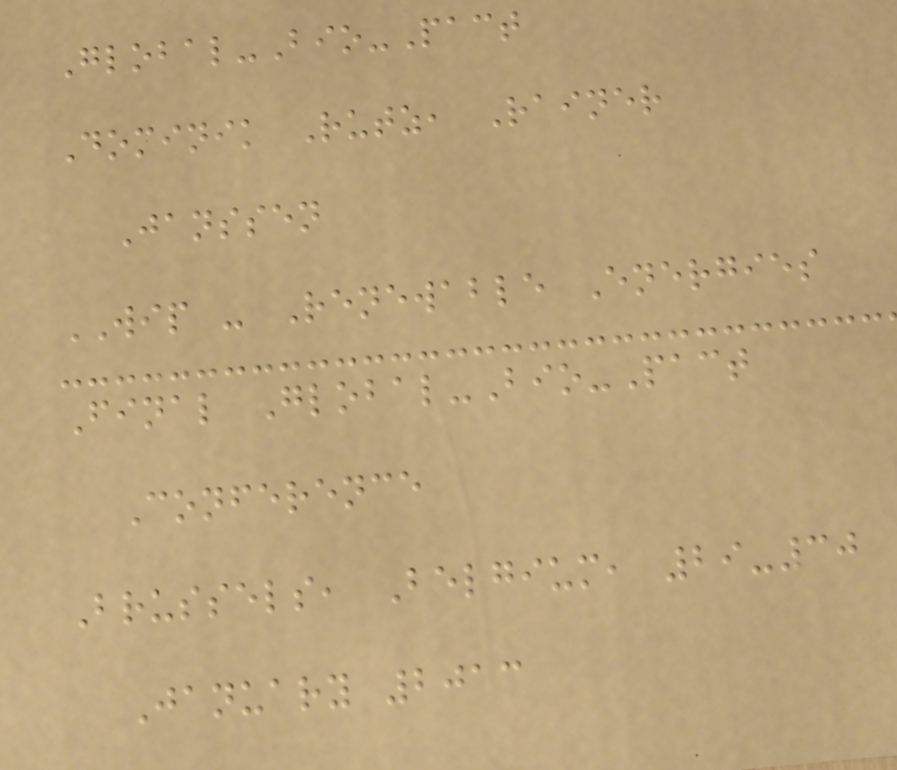Global-Bio-Pact
Dominik Rutz, Rainer
Janssen
WIP - Renewable Energies
Final Global-Bio-Pact
Conference
Brussels, Belgium, 29-30
January 2013
